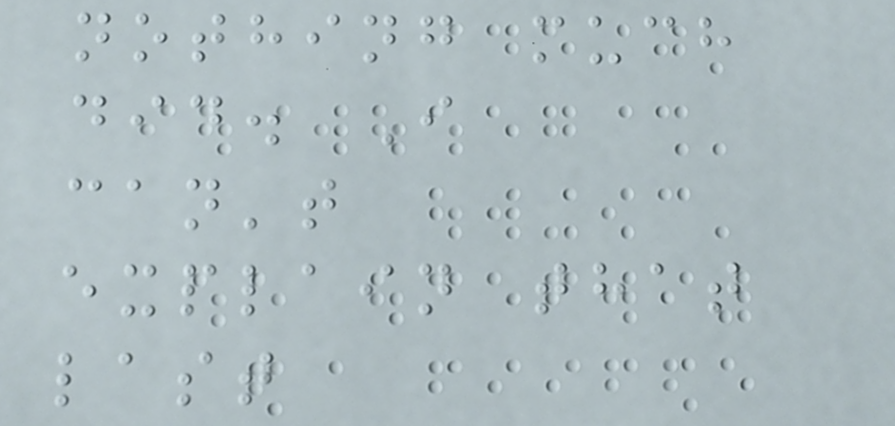nothing much
did. I
can't
explain that
last
